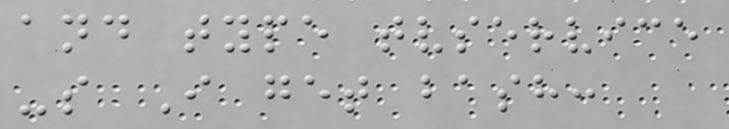and type tvservice
-s I get bash:
